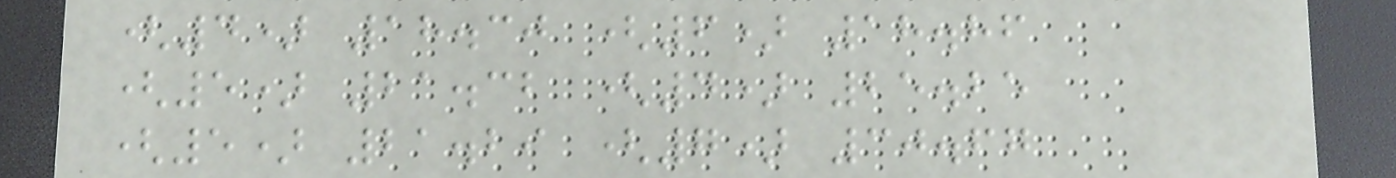(4) 18.30 (6) 18.86
(5) 21.32 (4) 25.25
(5) 21.29 (7) 30.67
